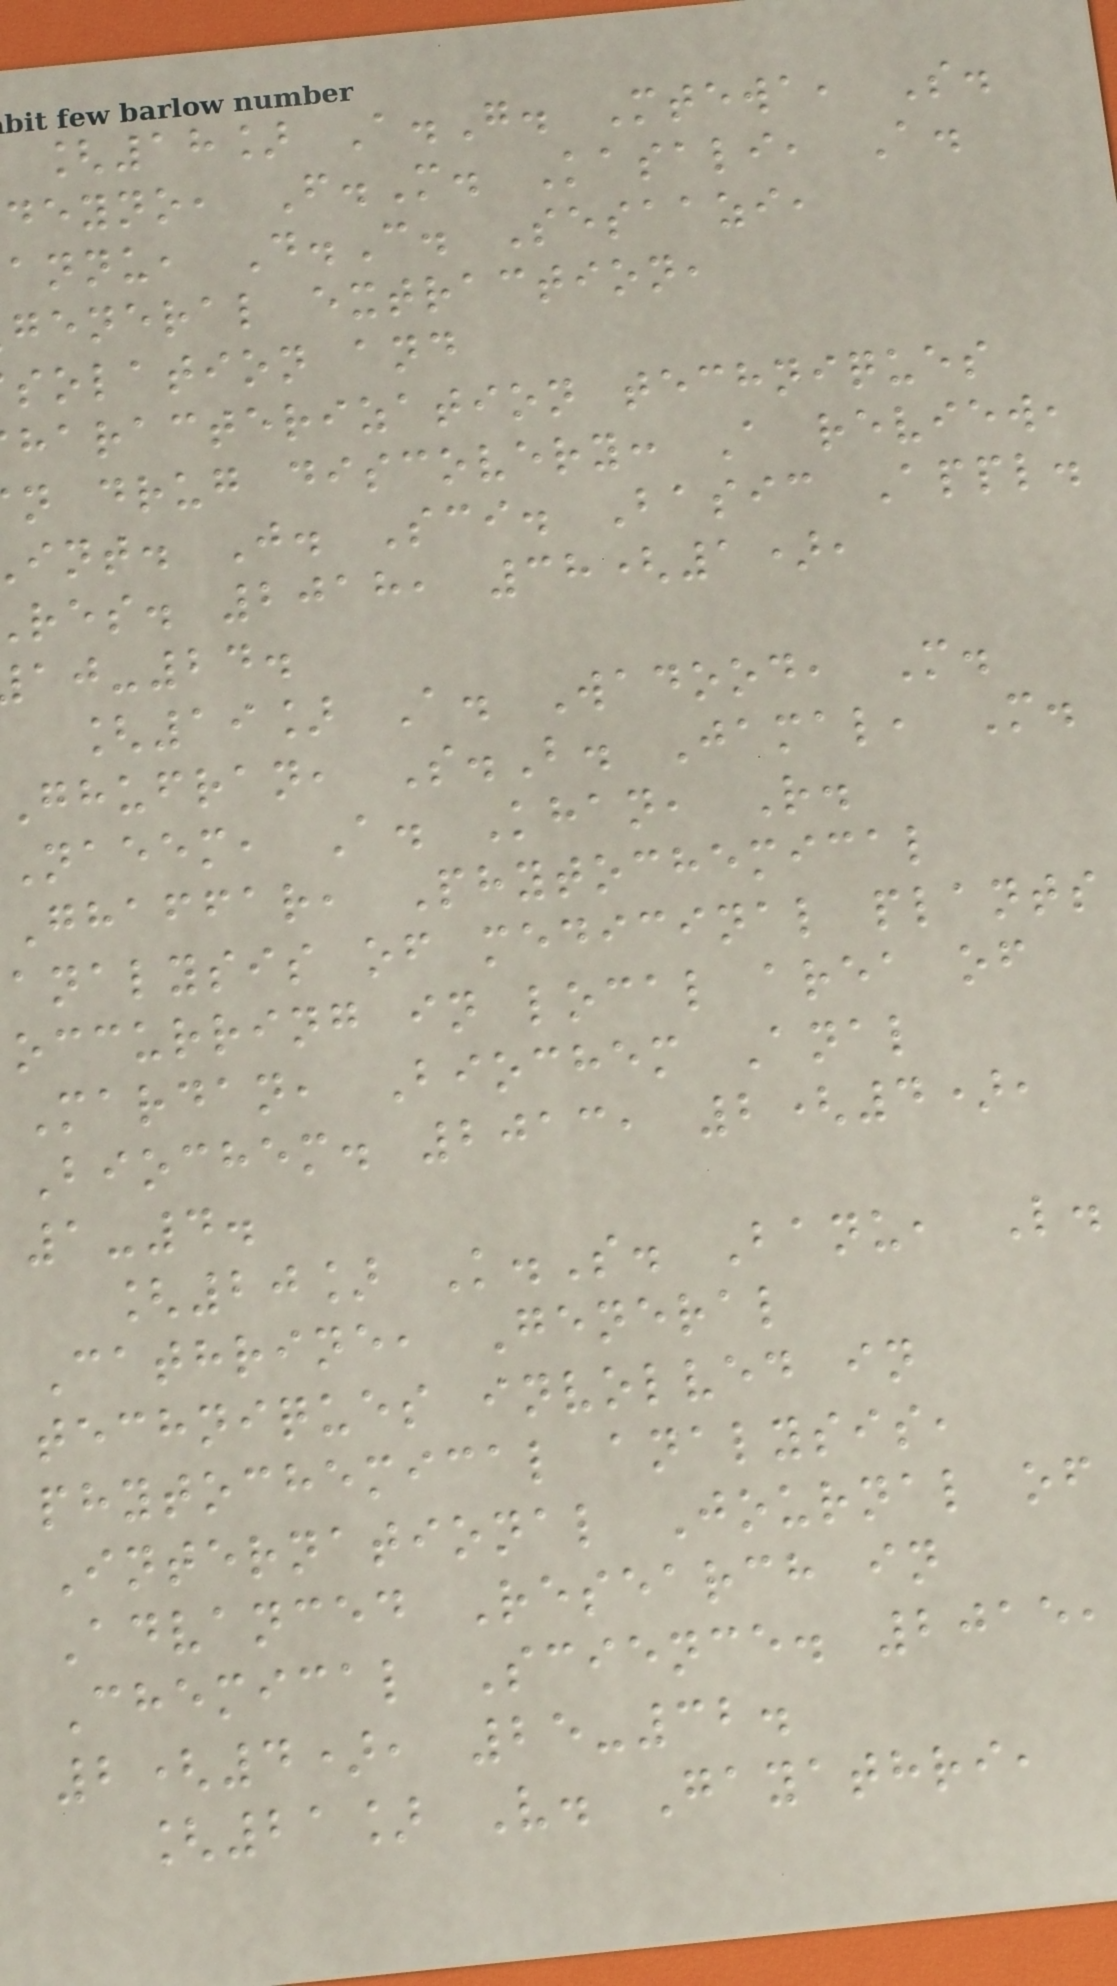[18] A.G. Mtewa, S.
deyno, F.M. Kasali, A.
annu, D.C. Sesaazi,
general extraction,
solation and
haracterization techniques
n drug discovery: A review,
int. J. Sci. Basic Appl.
res. 2018, 38(1),
-24.
[19] A. Wadood, M.
Ghufran, S.B. Jamal, M.
Naeem, A. Khan, R.
Ghaffar, Phytochemical
analysis of medicinal plants
occurring in local area of
Mardan, Biochem Anal
Biochem. 2013, 2(4),
1-4.
[20] K.S. Banu, L.
Cathrine, General
techniques involved in
phytochemical analysis,
International Journal of
Advanced Research in
Chemical Science. 2015,
2(4), 25-32.
[21] V. Gayathri,
